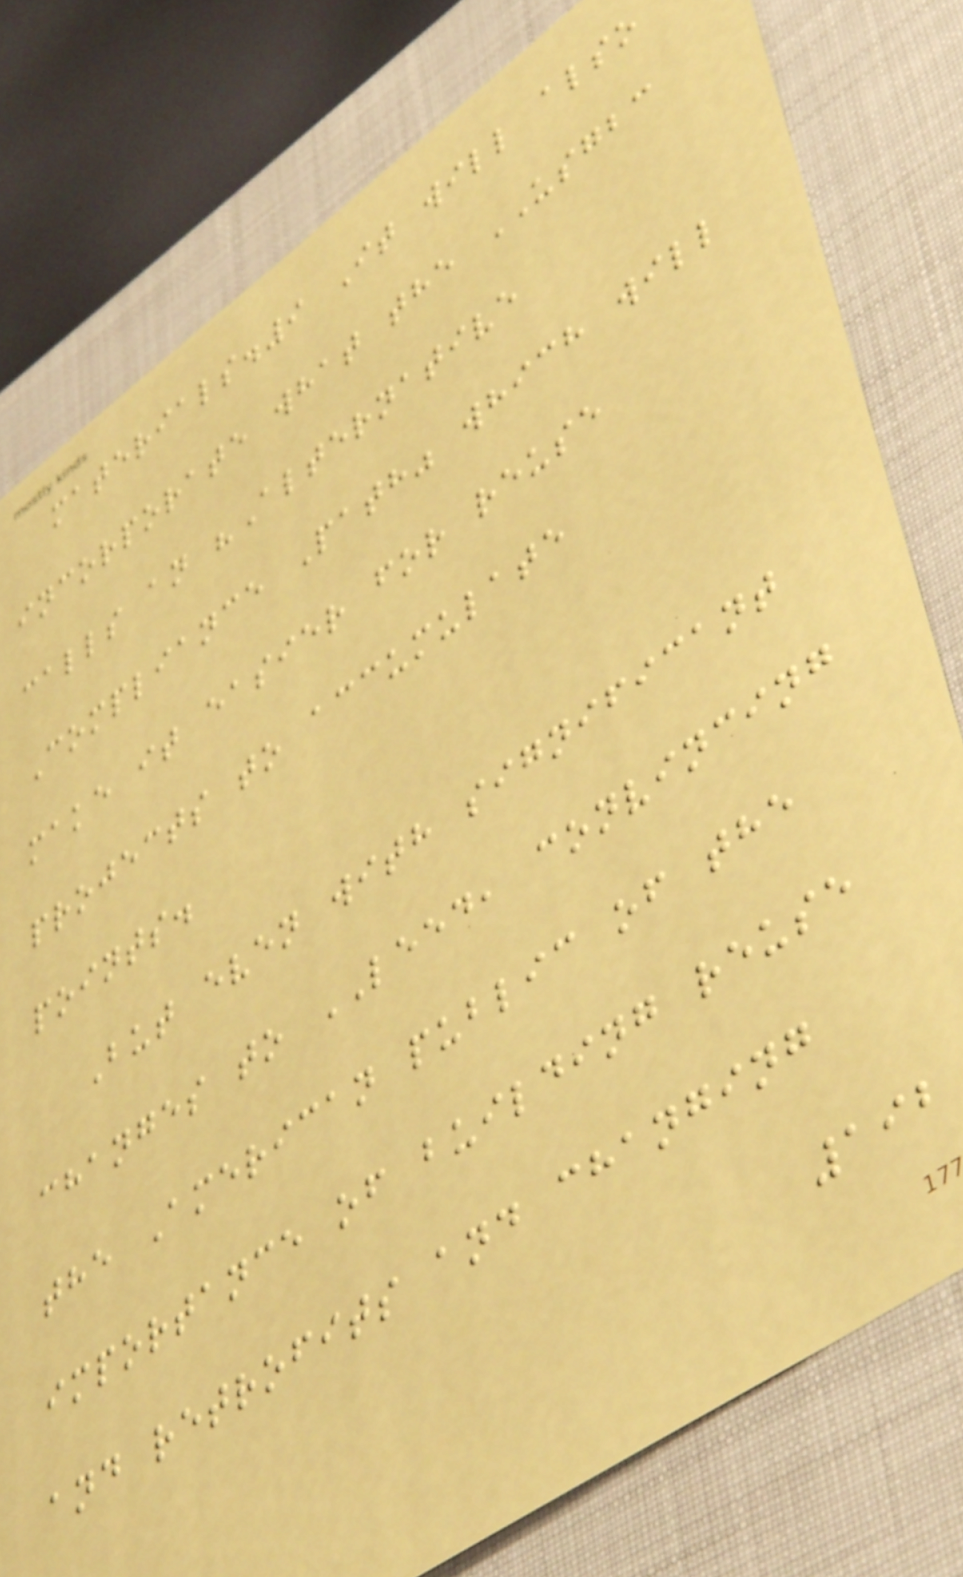materials.9 It will also
incorporate what the USGBC
calls an "Alternative
Compliance Path" which will
make it easier for reuse
projects to accumulate
points.
But even with significant
changes to LEED, convincing
the American public of the
importance of building reuse
and retrofits and changing
192
